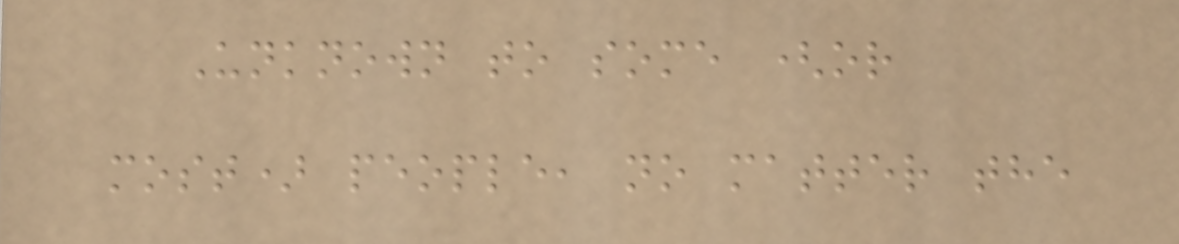Unknown to some (or
most) people, no matter the
